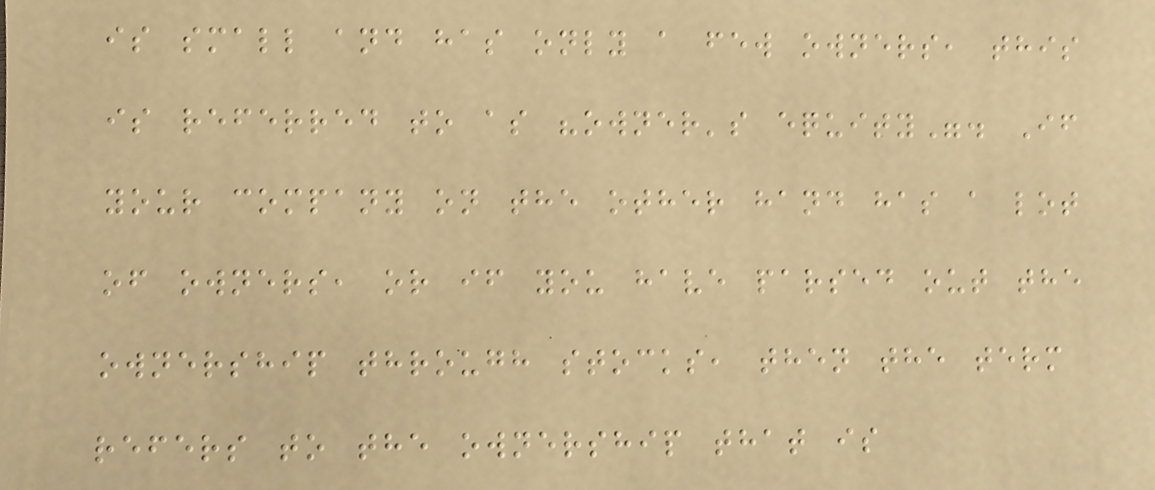is small and has only a few owners, this
is referred to as "owner's equity". If
your company on the other hand has a lot
of owners, or if you have parsed out the
ownership through stocks, then the term
refers to the ownership that is
